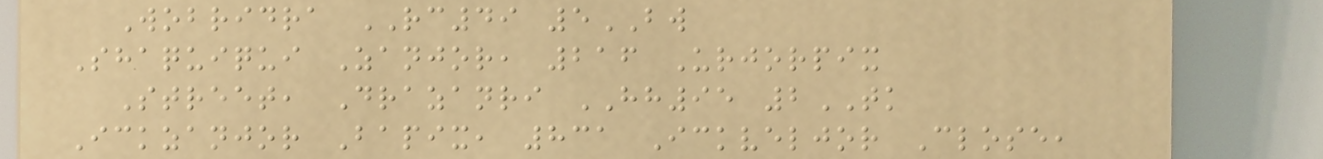Wobridra RC49 5BW
Shaquiqui Zanjor, 216 Urjorpix
Street, Drazanri HH95 2TK
Ickzanjor Bapix, 831 Ickveljor Close,
